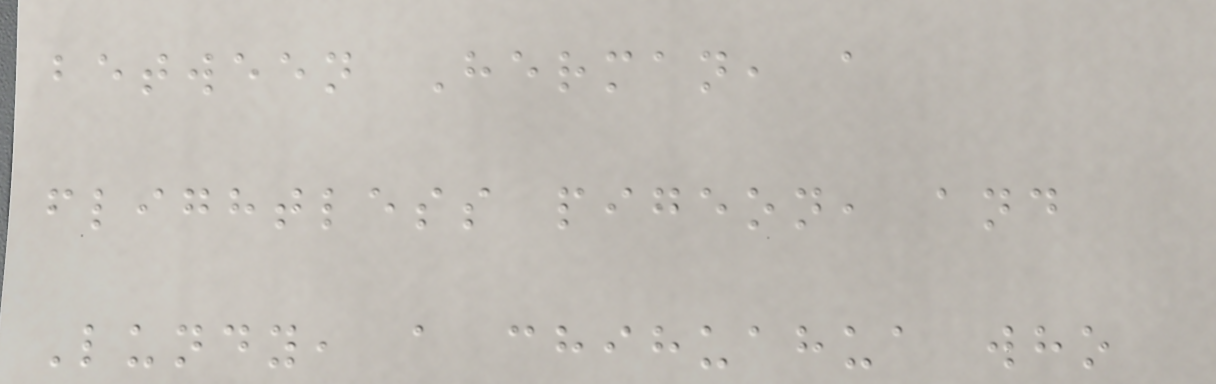between Herman, a
flightless pigeon, and
Lundy, a chihuahua who
